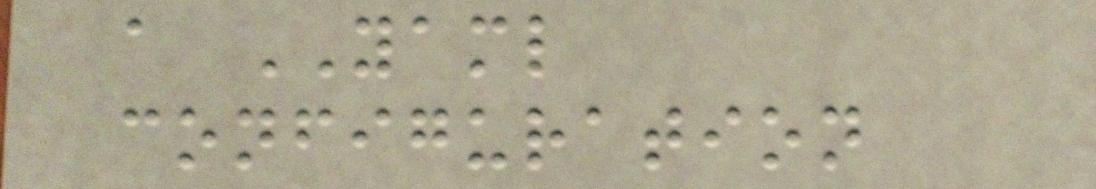a YAML
configuration
